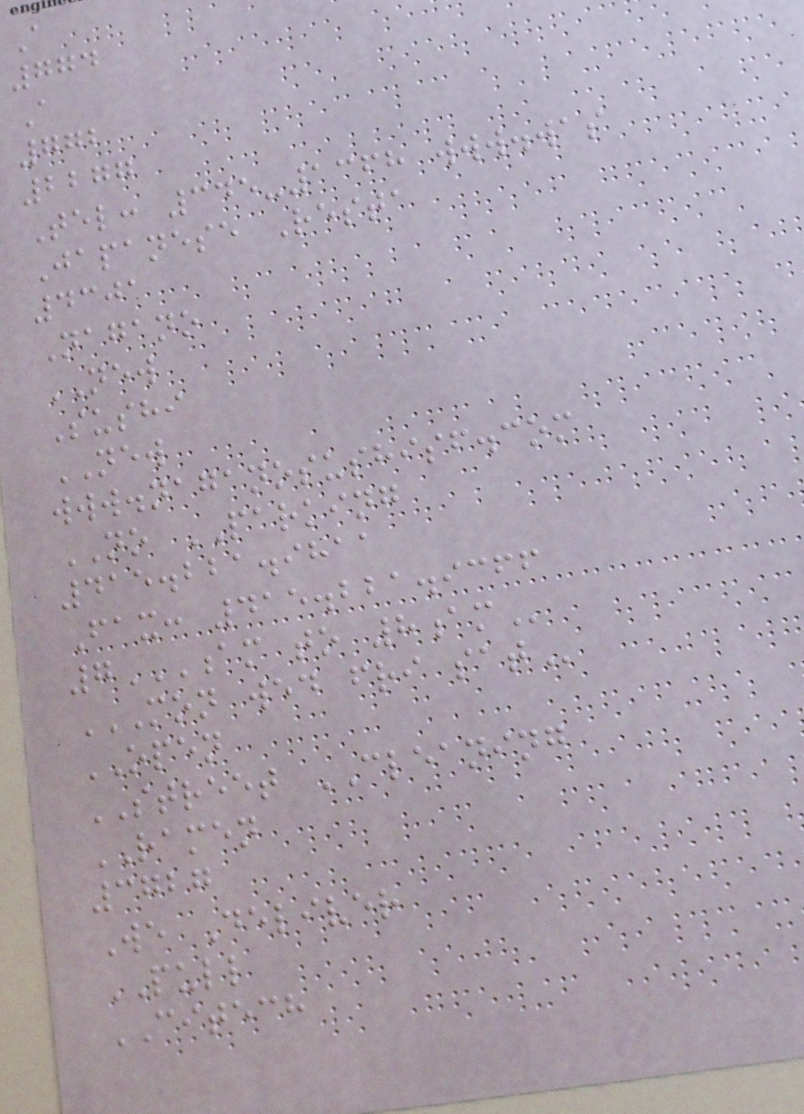A
774
A
772
2277
Tel: 345-1368 www.was
Japanese Resta
4301
Nagano
NEW
Sushi
NEW
www.naganosushisf.com
NO PARKING
415.221.9811
Fax: 415.221.9366
7AM TO 8AM
MON WED FRI SAT
OPEN
STREET CLEANING
RAMEN
3727
We Deliver
PULL
CITECH
